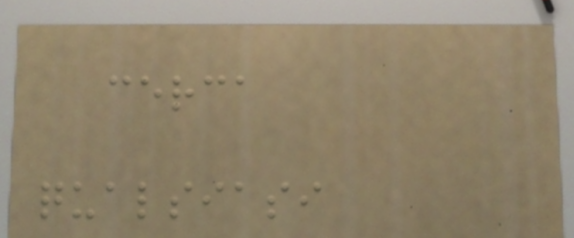cerca
qualsiasi
